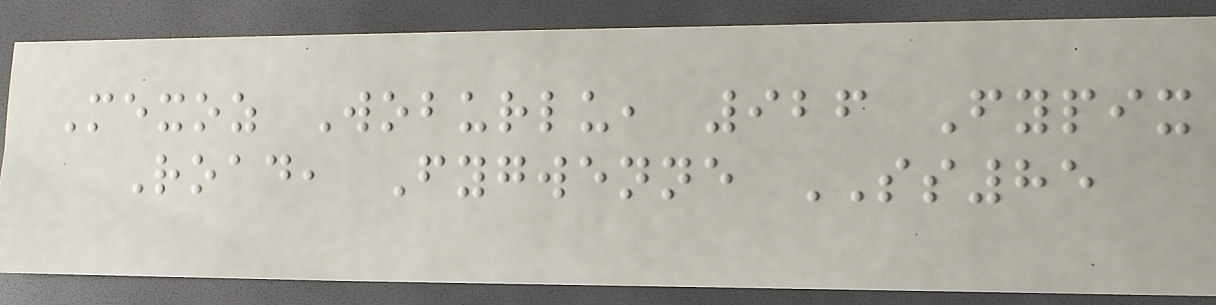Mexoz Woburlu, 926 Fypix
Road, Fygwenne SS85
